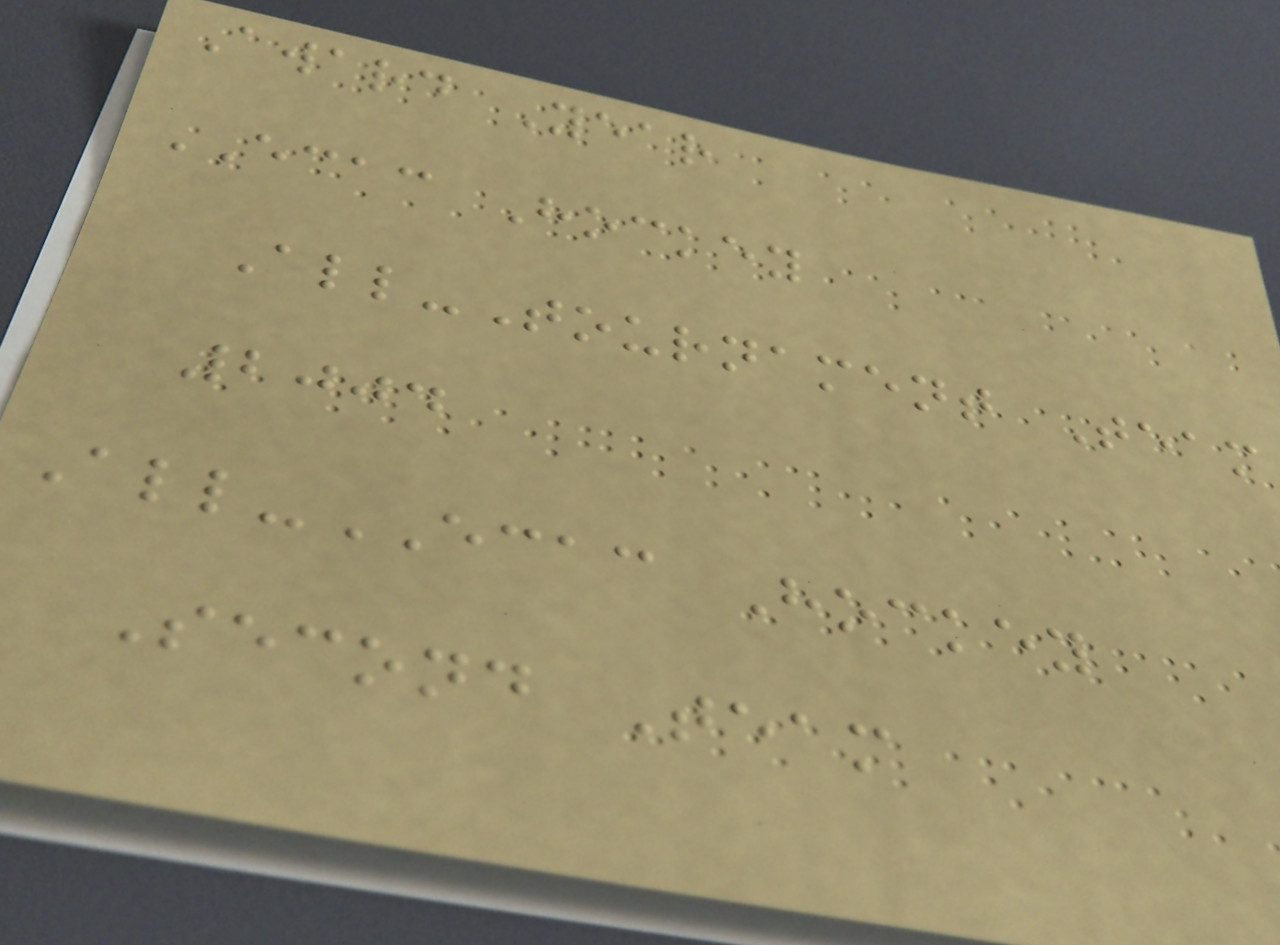Award Year
ECAC Hockey
All-Tournament Team
2004
All-ECAC Hockey
Second Team
